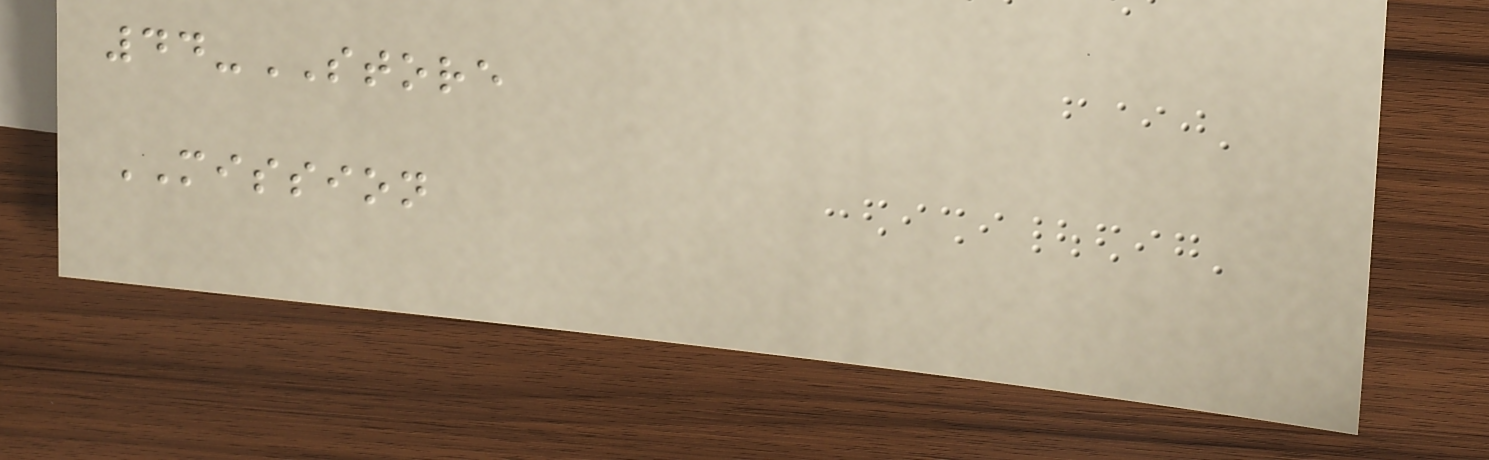44-STORE
MISSION
